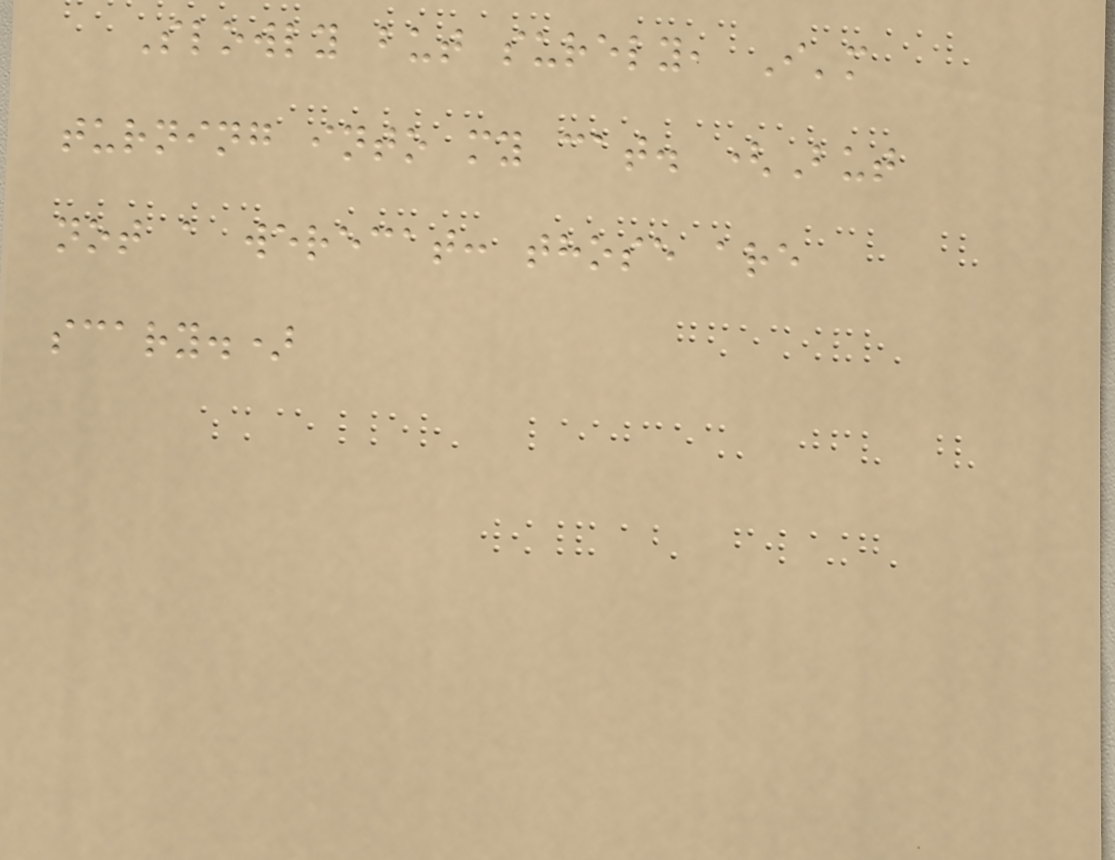Slowly but surely, I'm
turning into my cat. (But
not a werecat: those are
scary.)
